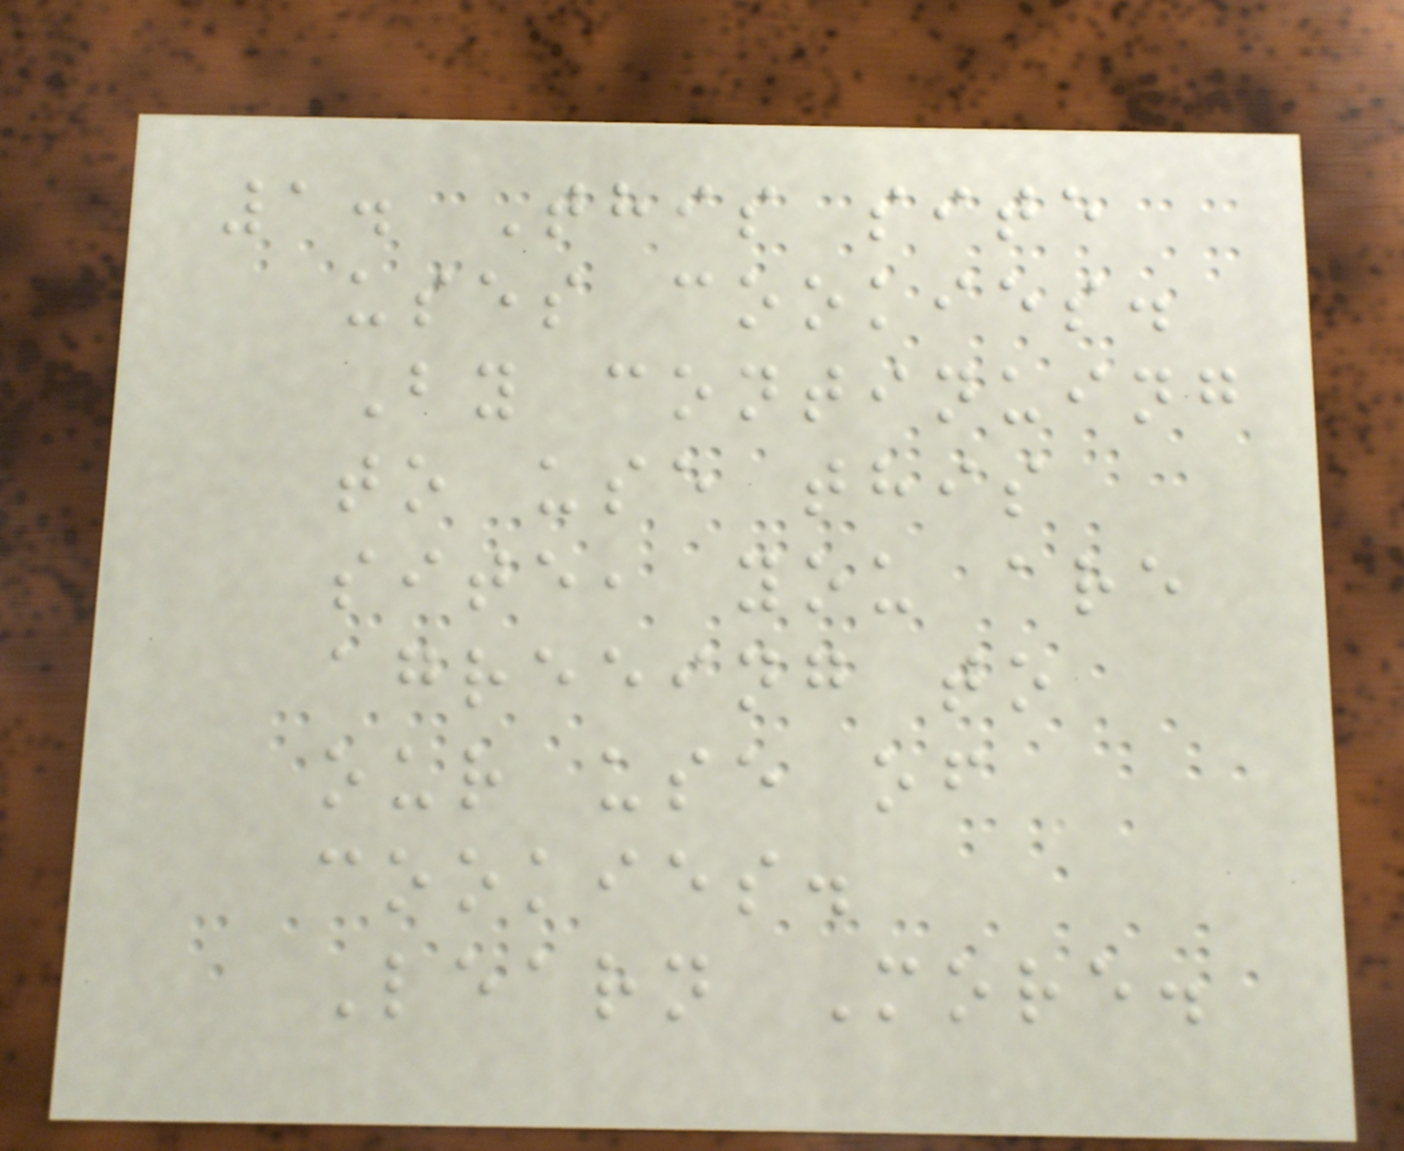1. This site
uses cookies.
By continuing
to use this
site, you are
agreeing to
our use of
cookies.
Learn More.
